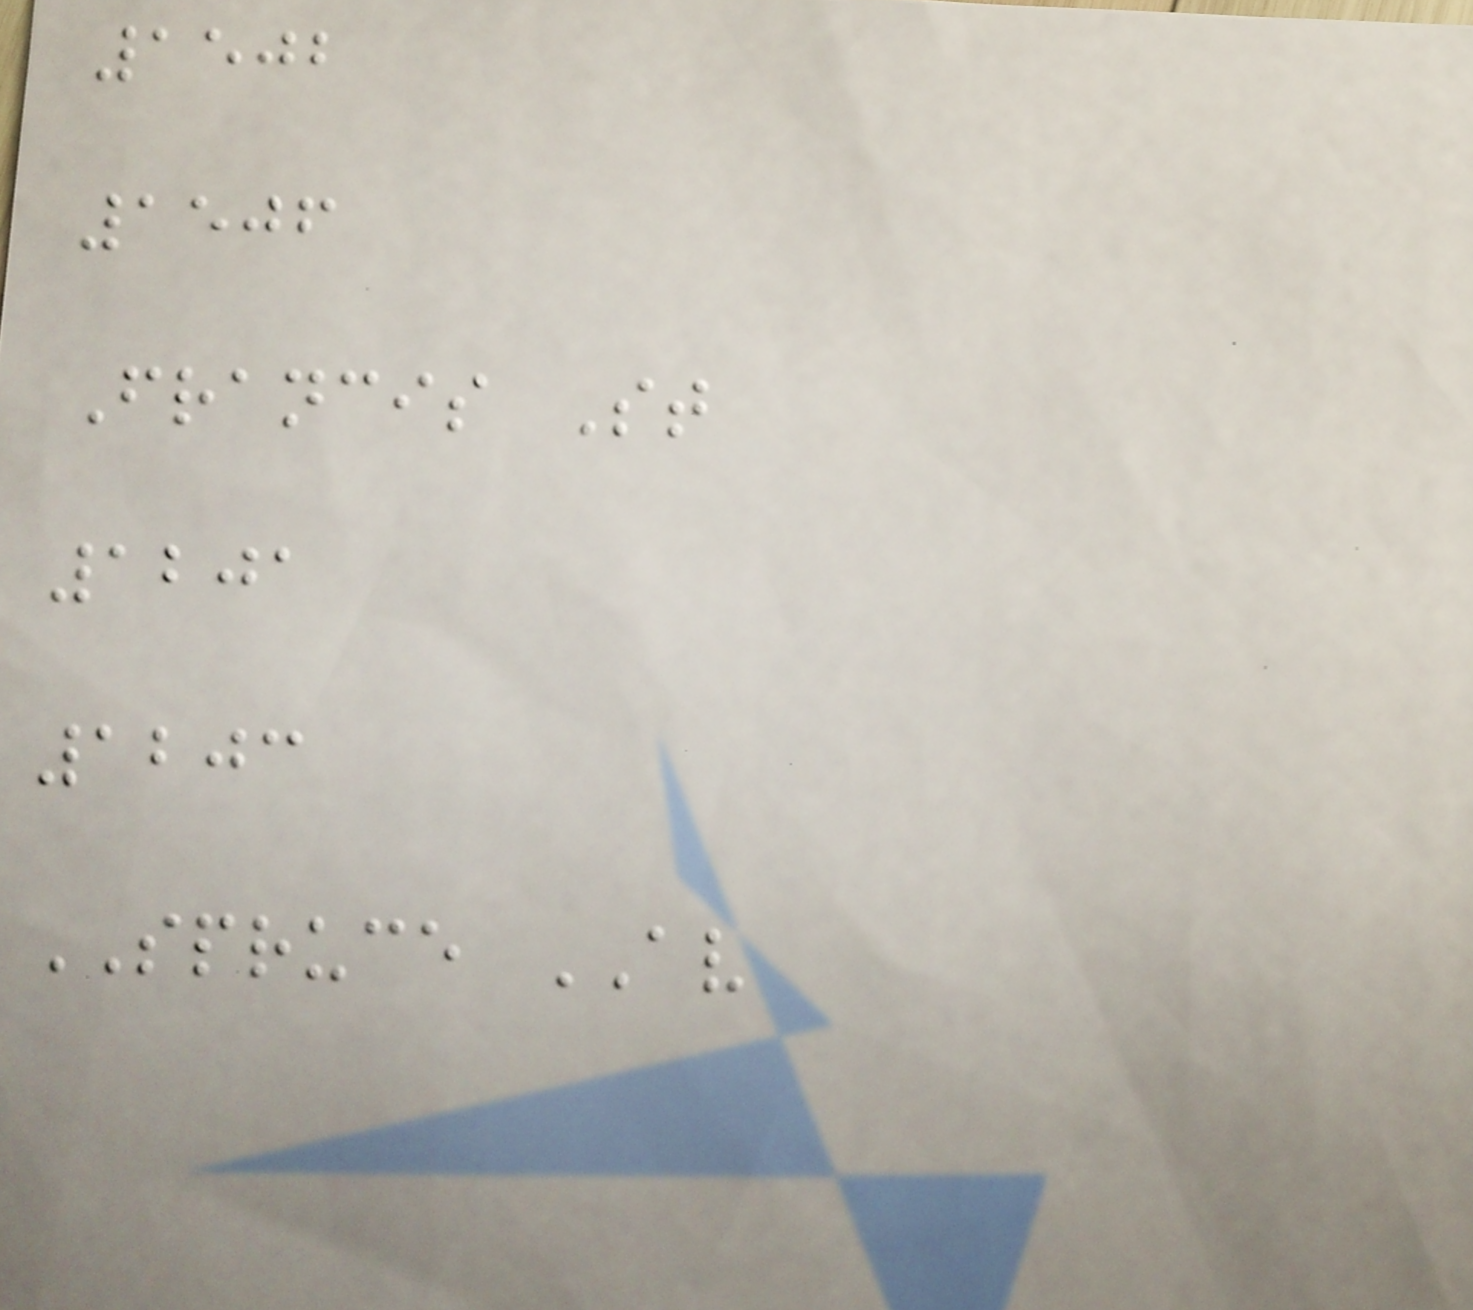1502
1506
Francis St
1201
1203
SPRUCE AV
